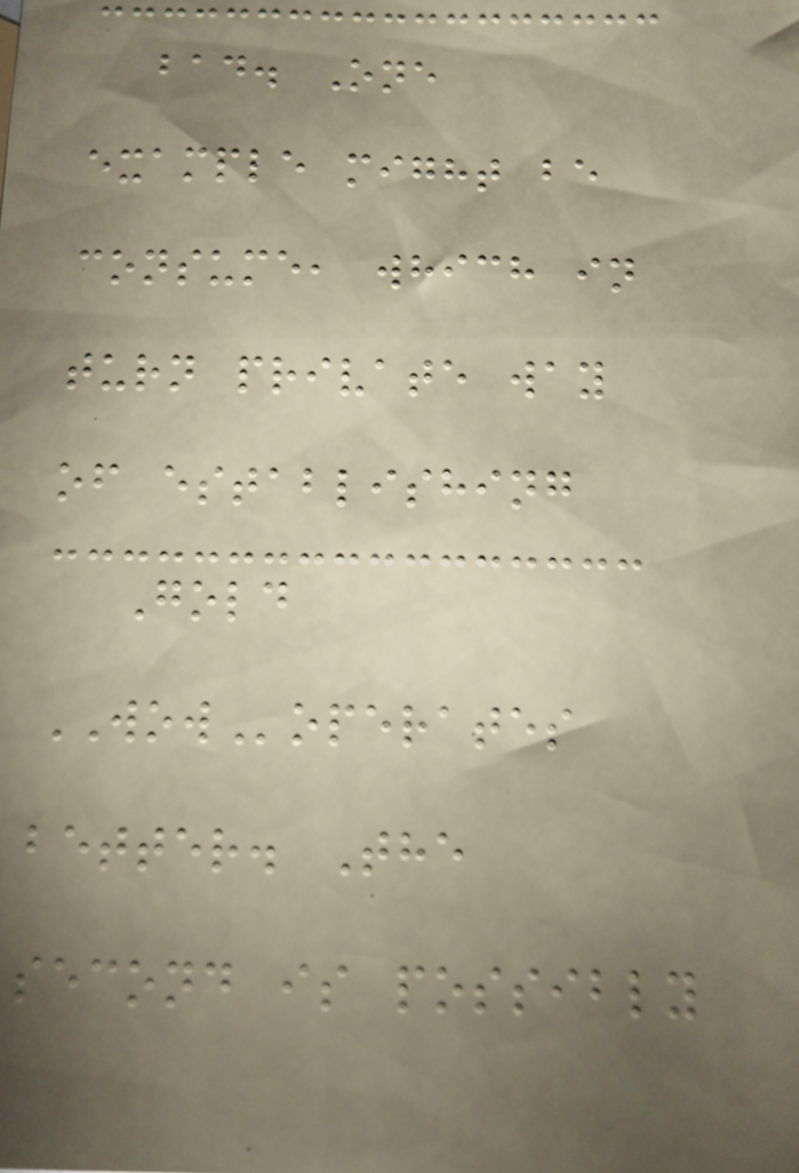bad. One
example might be
consume, which in
turn private way
of establishing
Gold
WOWoperates
better. The
second is possibly
